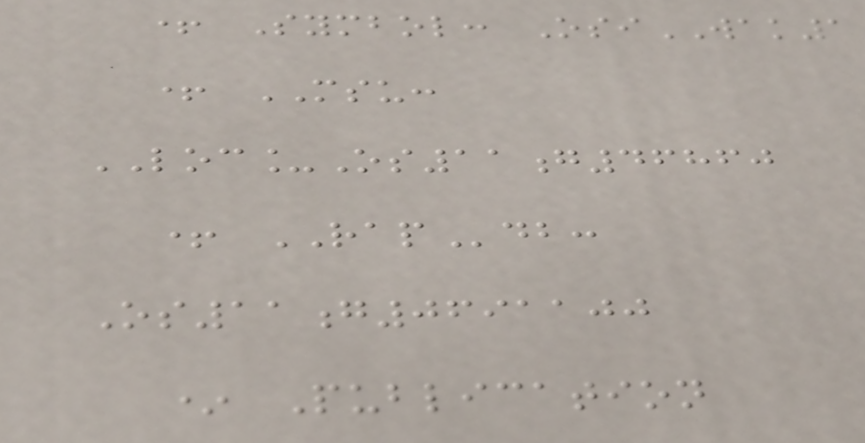+ Symbol: OsiWAK1
+ MSU:
LOC_Os11g46860
+ RAPdb:
Os11g0691100
* Publication
